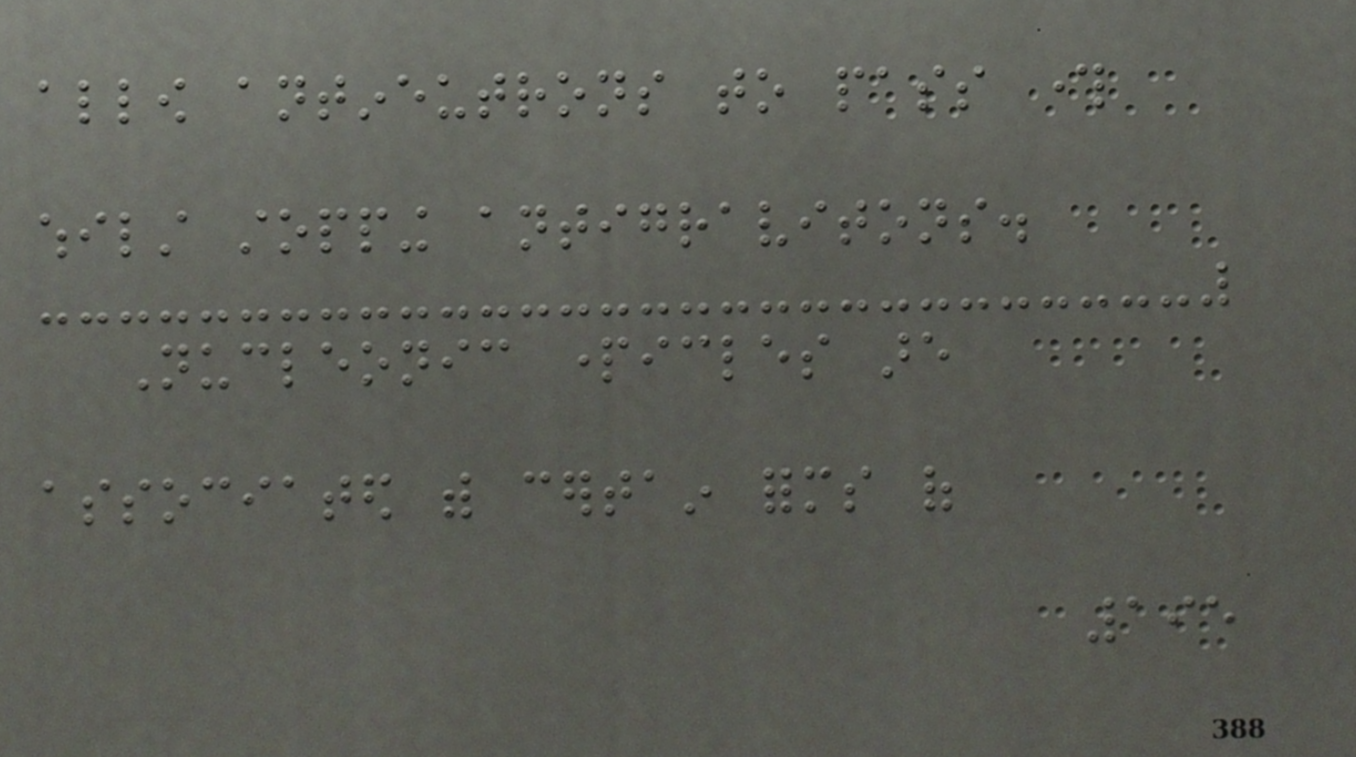allow antineutrons to pass through
whilst stopping antigravitons.
Nucleonic particles are
associated with certain forms of
195
